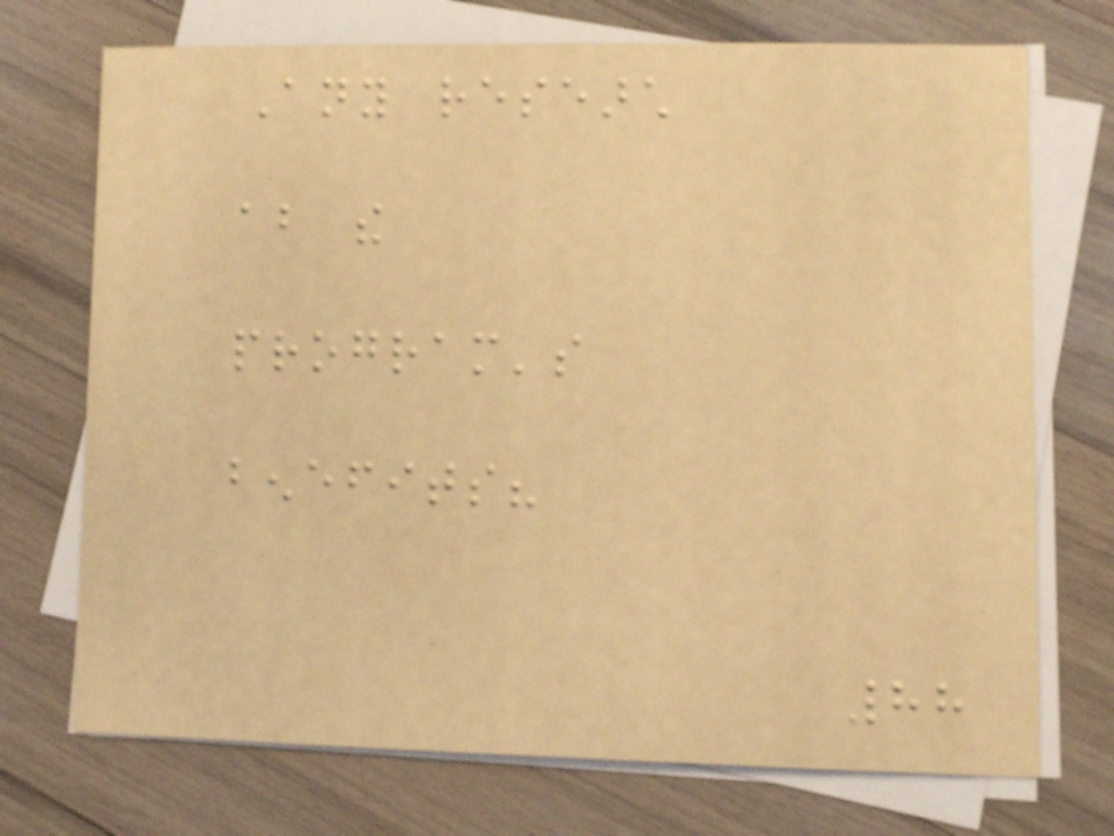Any research
about the
program's
benefits?
88
